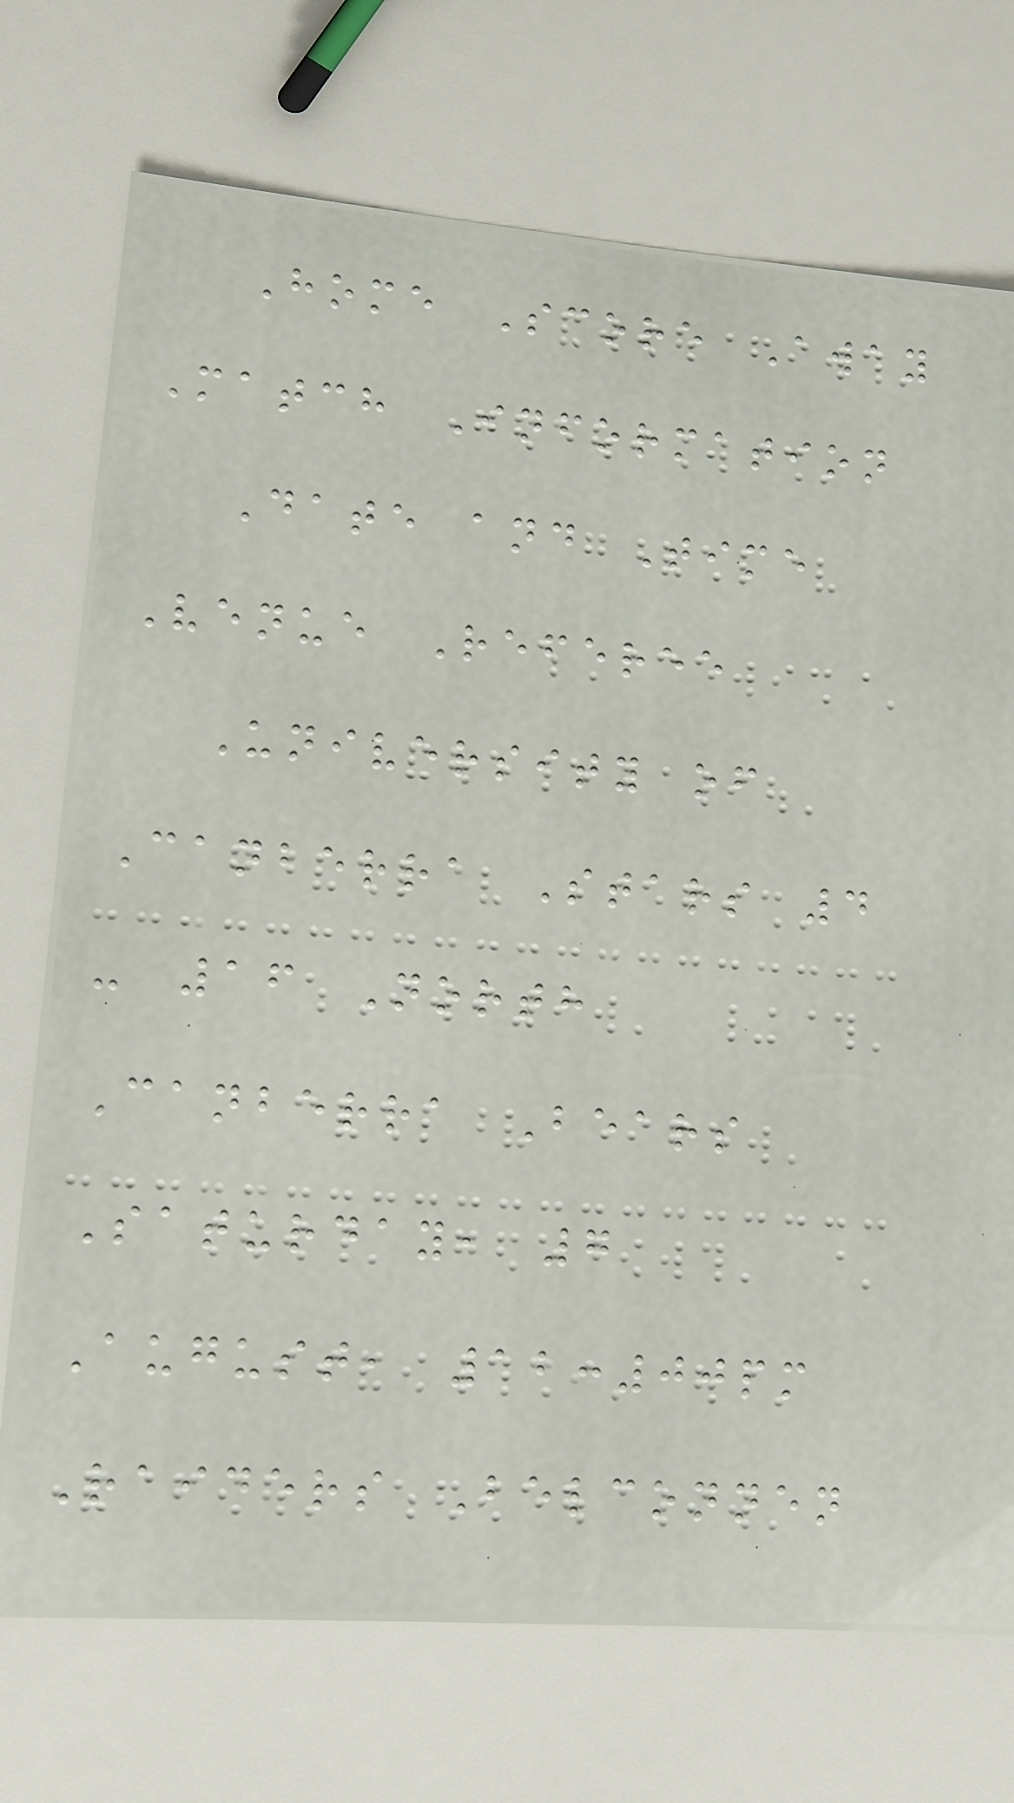Home Score Away
Match Information
Date and Time
Venue Referee
University of
Canberra Stars 4
- 16 North
Canberra Bears
Saturday, 7
August, 12:00pm
Raiders Belconnen
